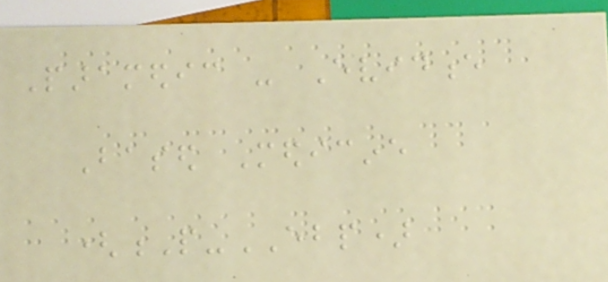Paramedic - Evidence
Based Medicine
(P-EBP)
